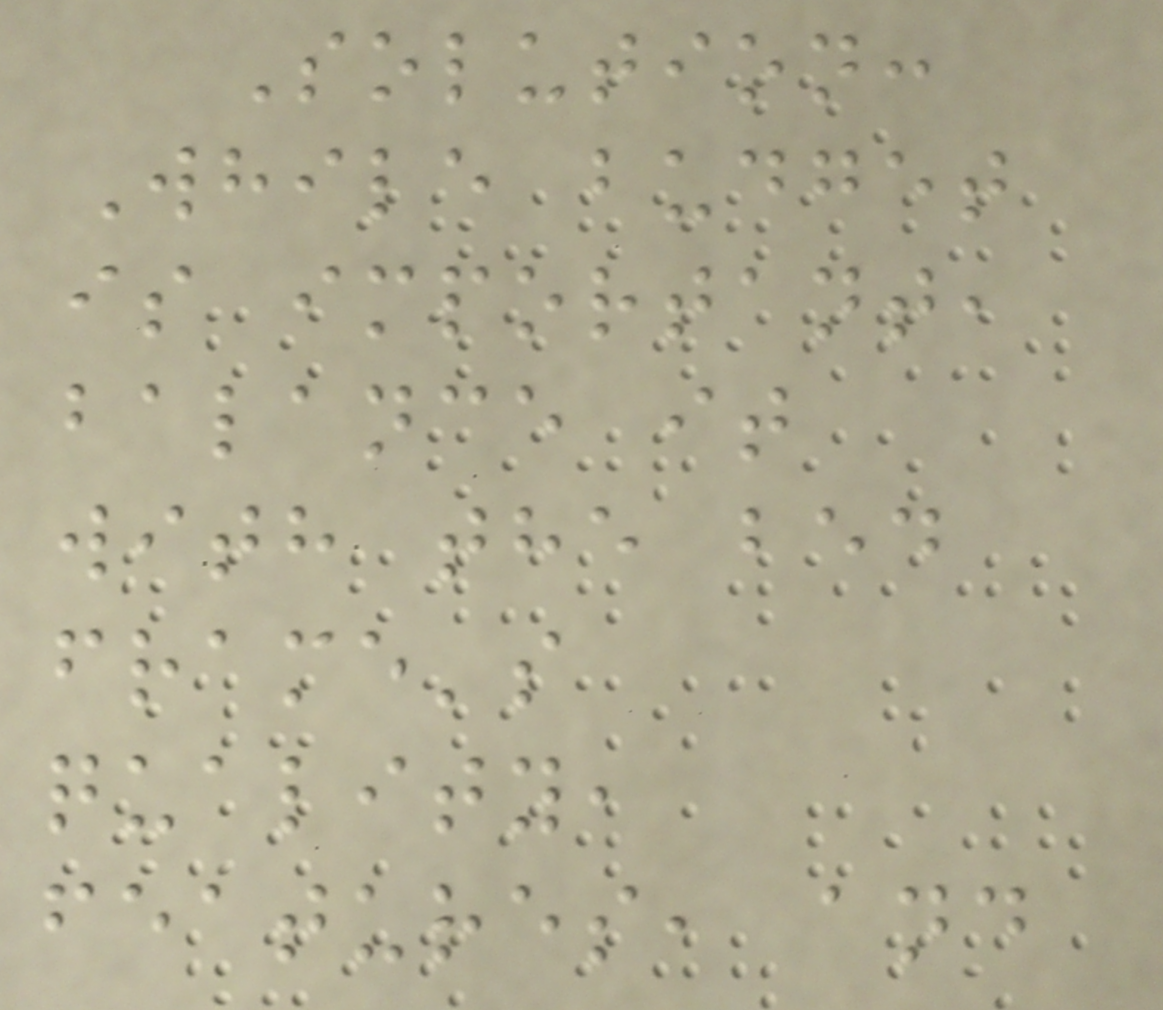Solution:
While budget
is important,
balance it
with the bed
frame's
quality,
features, and
